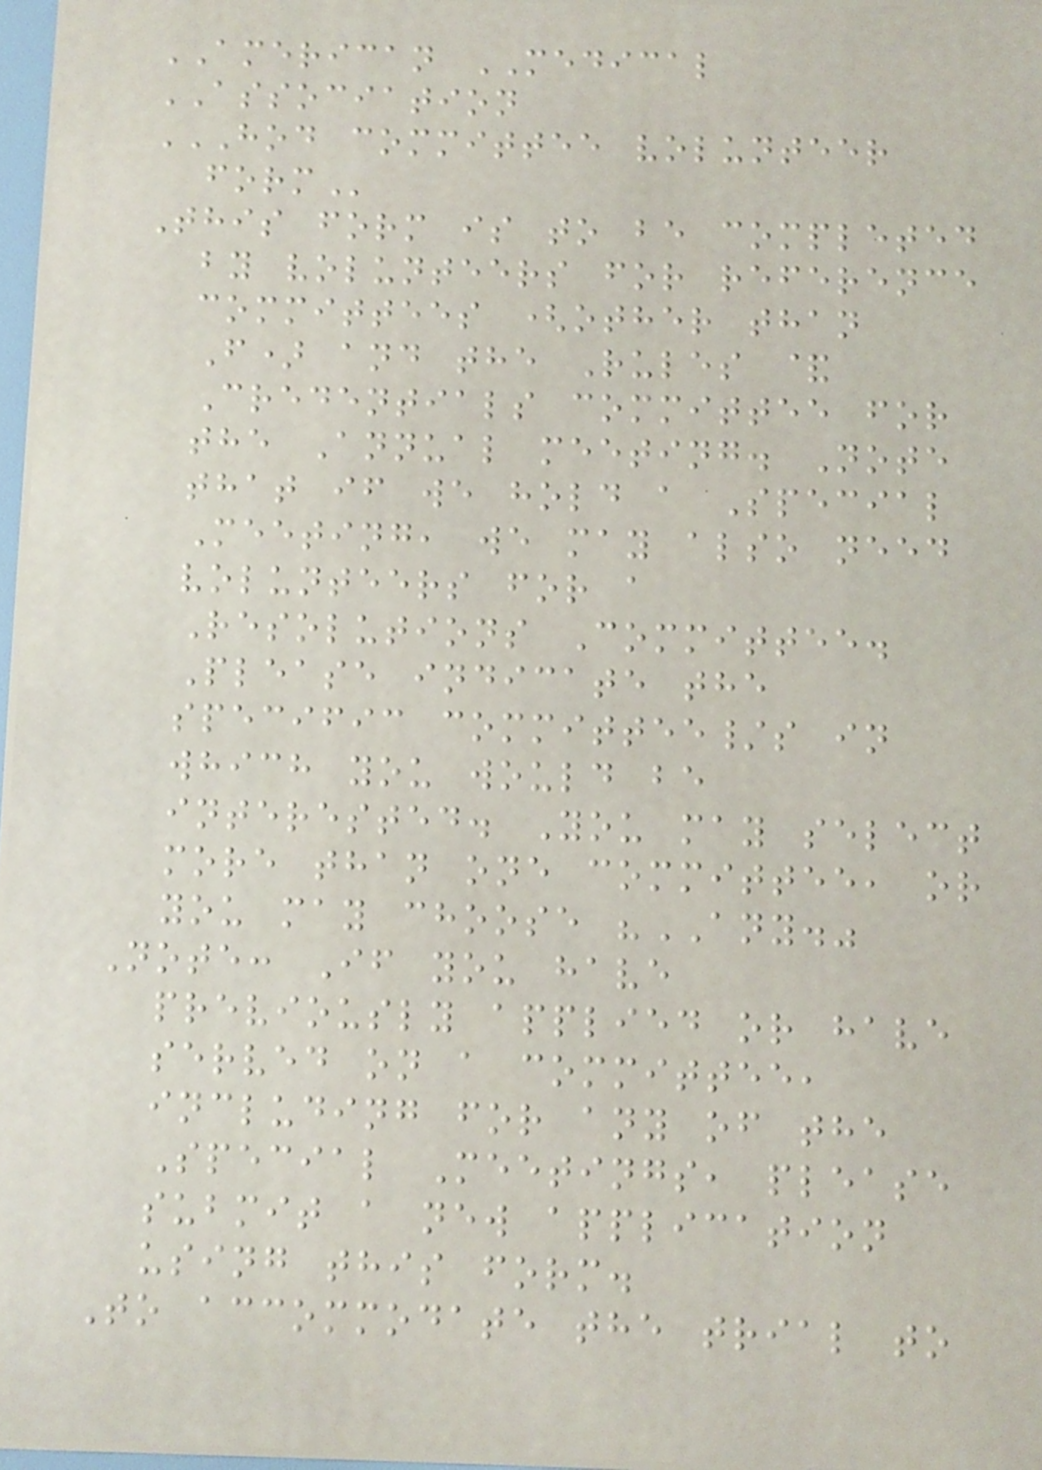AMERICAN MEDICAL
ASSOCIATION
HOD COMMITTEE VOLUNTEER
FORM
This form is to be completed
by volunteers for reference
committees (other than
F) and the Rules &
Credentials committee for
the Annual meeting. Note
that if we hold a Special
Meeting, we may also need
volunteers for a
Resolutions Committee.
Please indicate the
specific committee/s in
which you would be
interested. You may select
more than one committee, or
you may choose "ANY."
Note: If you have
previously applied or have
served on a committee,
including for any of the
Special Meetings, please
submit a new application
using this form.
To accommodate the trial to
